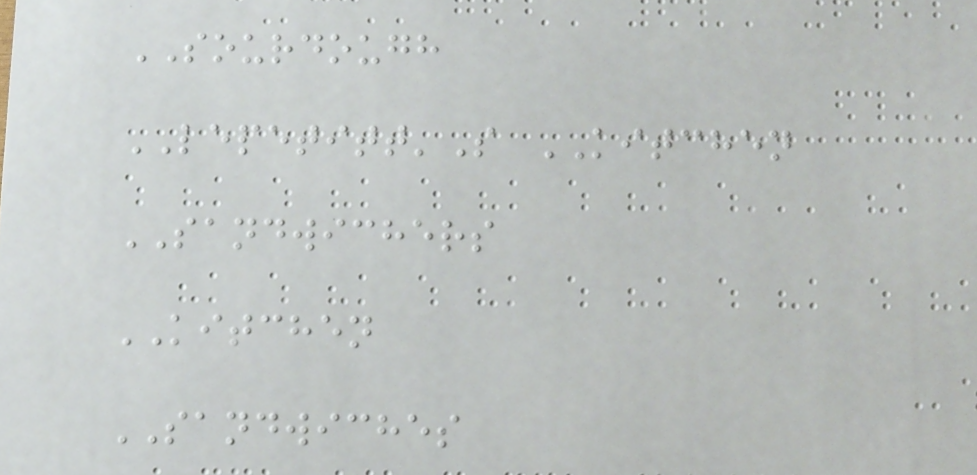SOURDOUGH
LEPETITT'S KITCHEN
SANDWICHERS
KITCHEN
SANDWICHES
